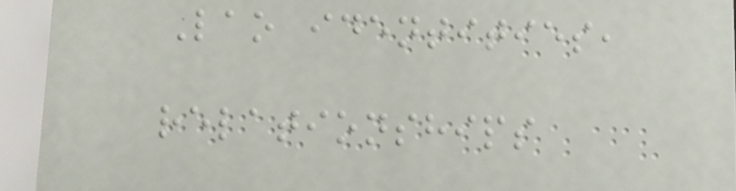Lao identities,
relationships
